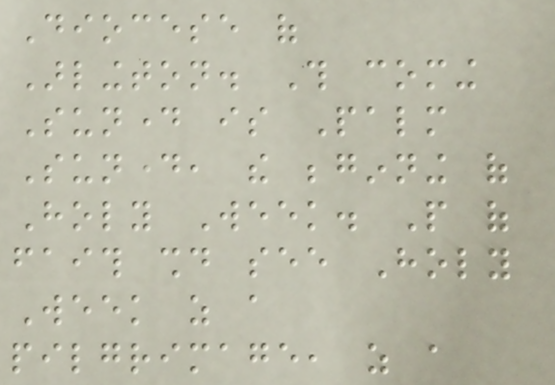Diocese of
Arlington. This coming
Sunday is Palm
Sunday, the beginning of
Holy Week. People of
faith should see Holy
Week as a
pilgrimage, as a
